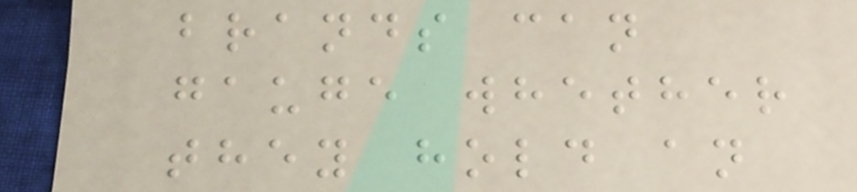brands can
gauge whether
they hold an
